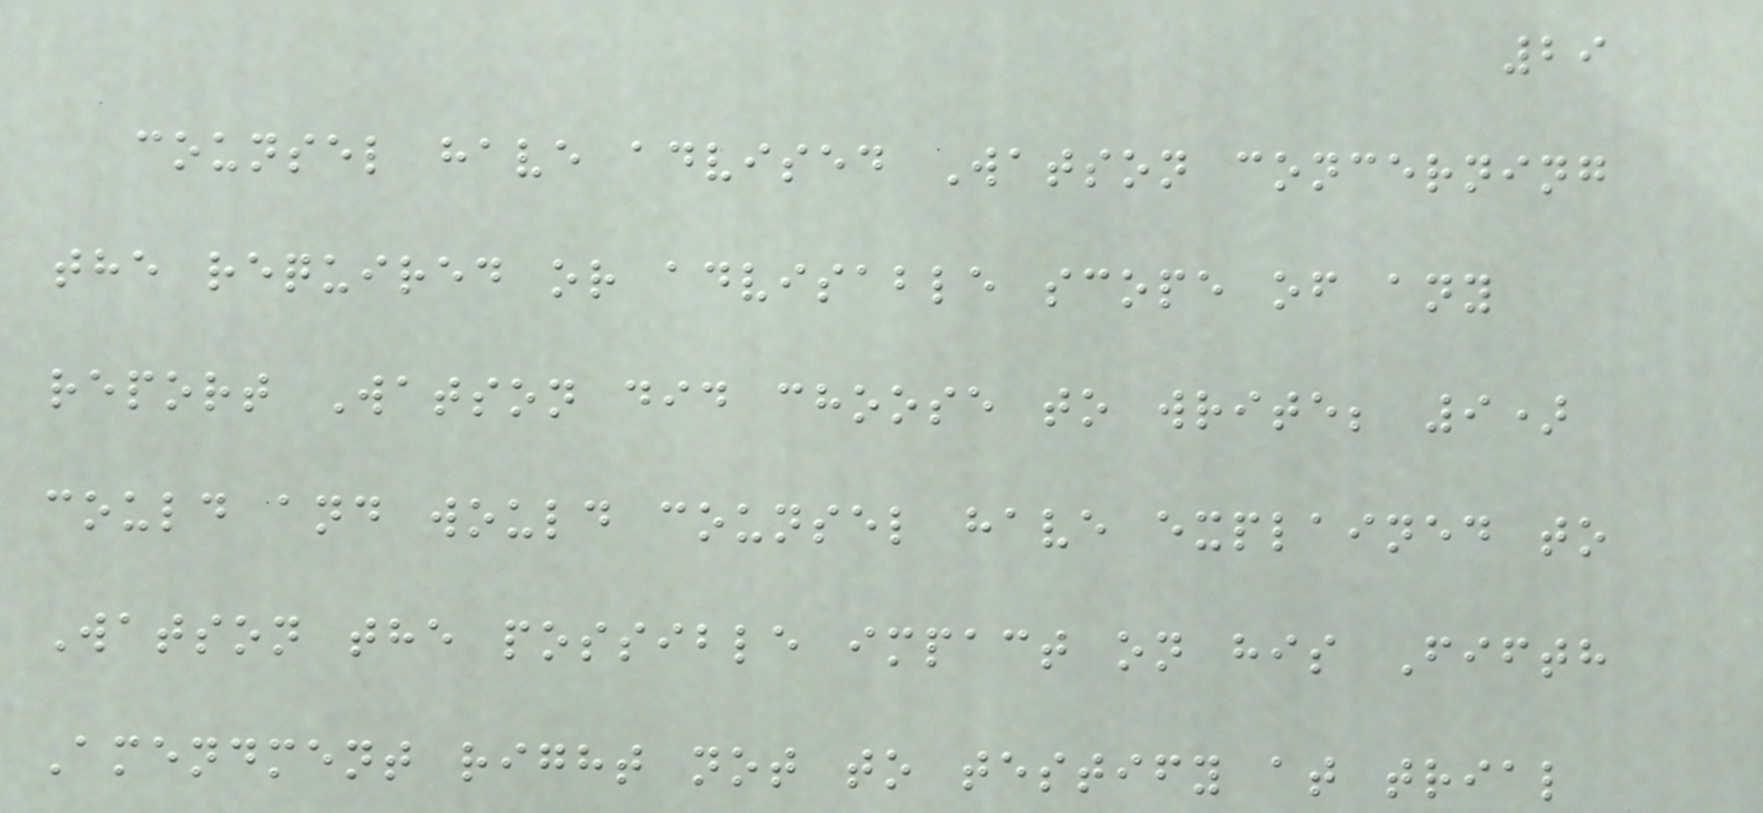29
counsel have advised Watson concerning
the required or advisable scope of any
report Watson did choose to write; 9)
could and would counsel have explained to
Watson the possible impact on his Fifth
Amendment right not to testify at trial
